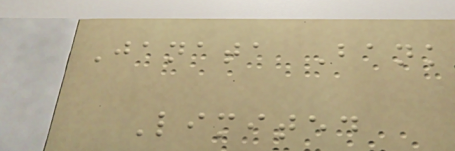Janata Bank
Limited
